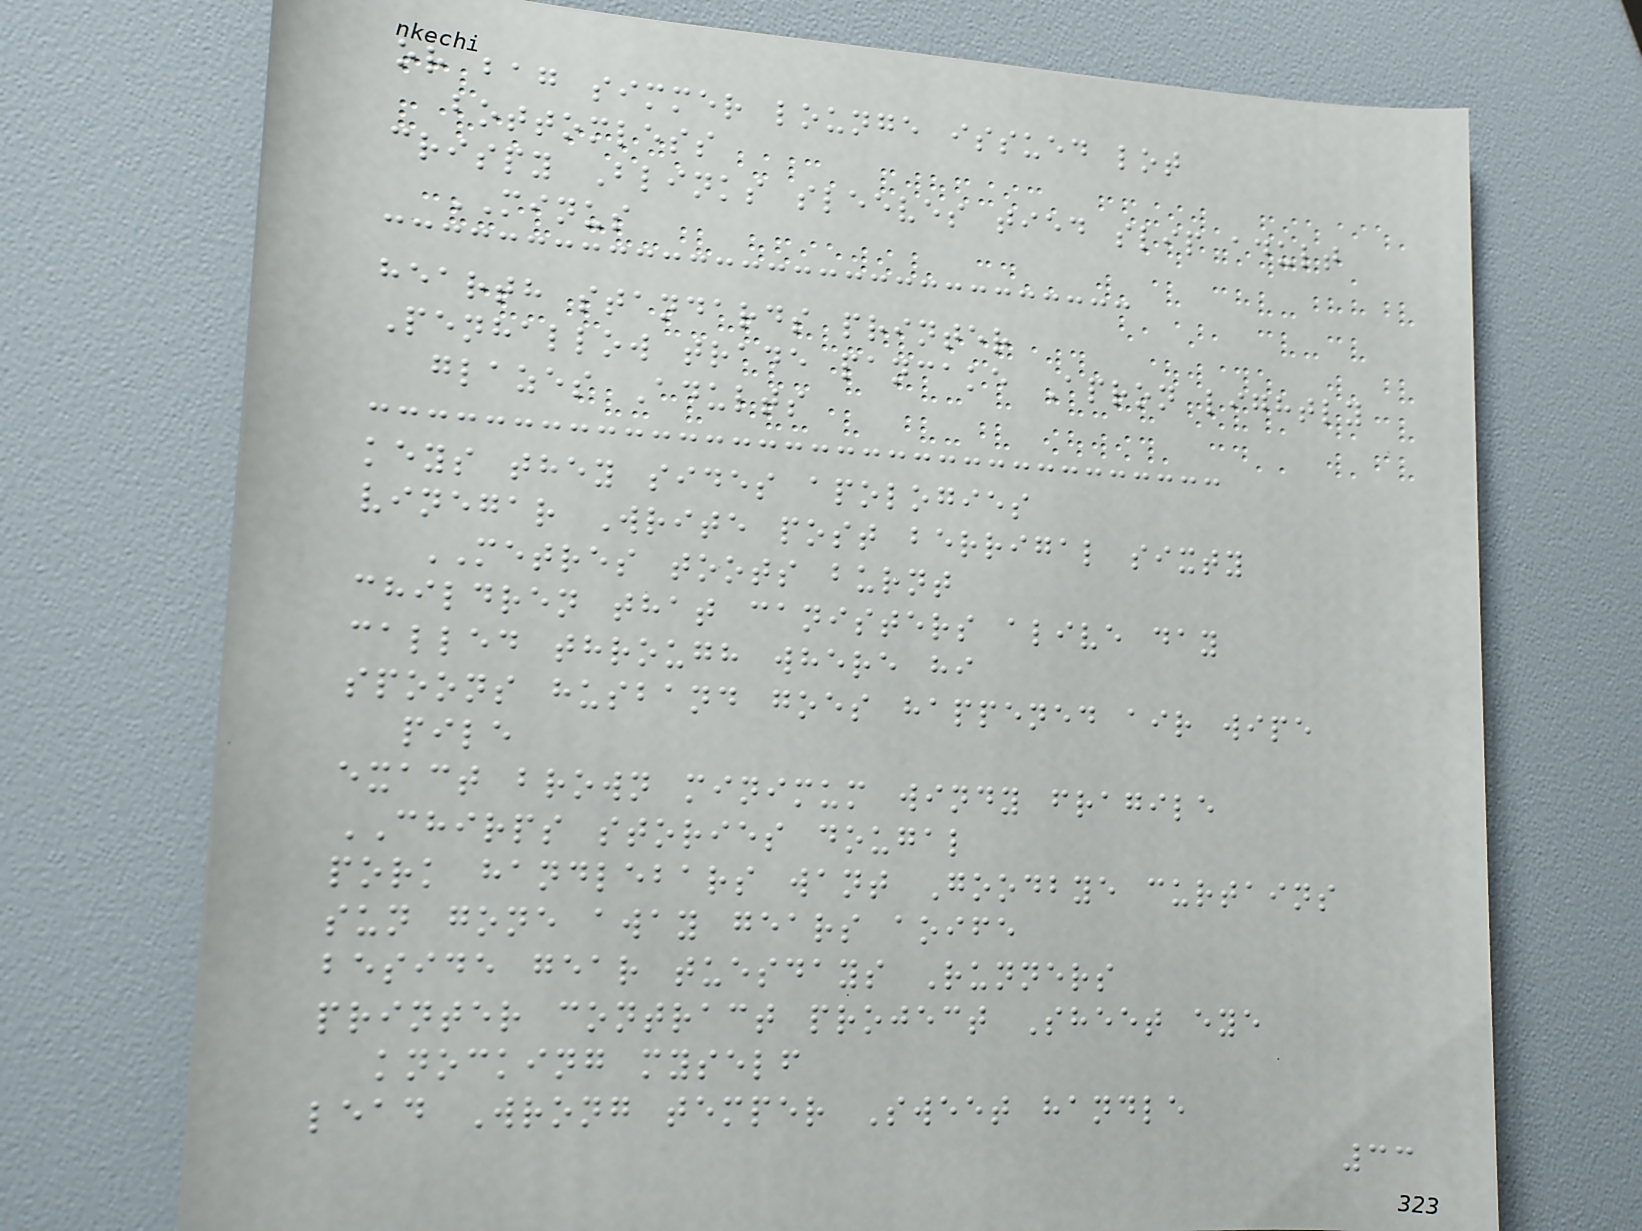or bag simmer lounge issued lot
bottomless
crispy Blinks sleeves tied slip adult
MINUS
hearth standards printer
Penhallow trade pancake Apron lightly
glazes Adults
keys they sides apologies
vinegar Write post berrigal sixty
METRES toots burnt
children that canisters alive day
called through where hi
spoons husband goes happened air wipe
pile
exact brown minimum windy fragile
CHIRPS stories dougal
pork handlebars want Goodbye curtains
sun gone away gears aoife
beside gear tuesdays Runners
printer contract project Sheet eye
knocking myself
lead Wrong temper Sweet handle
33
